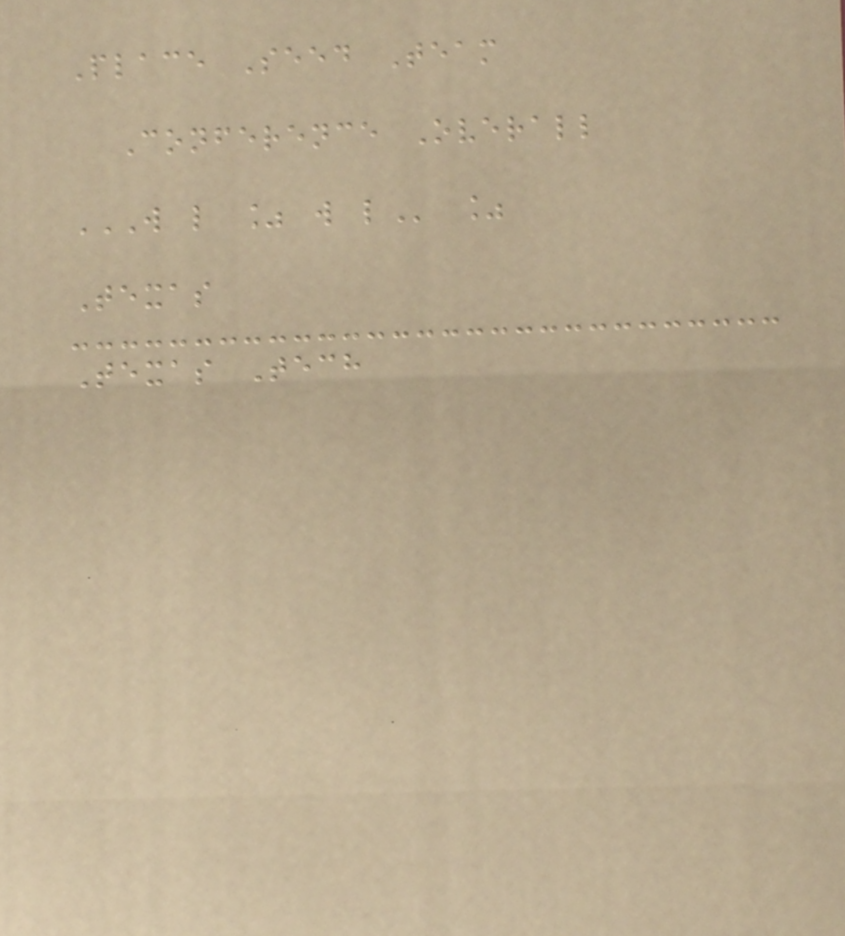Place Seed Team
Conference Overall
W L % W L %
Texas
Texas Tech
